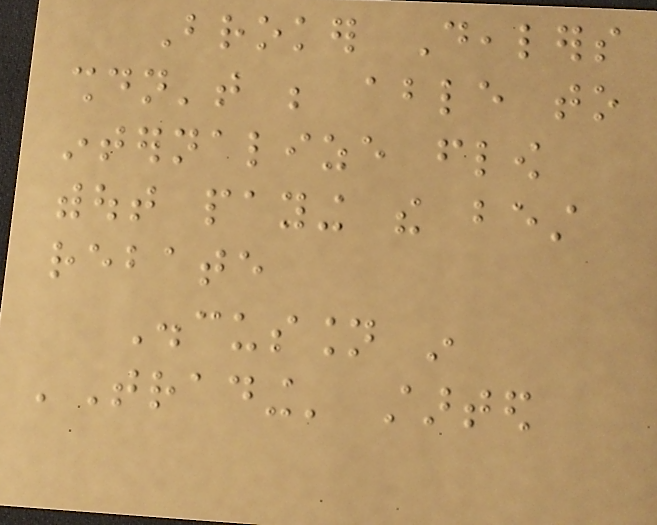Broker Dealers
shouldn't be able to
internalize flow
without paying the best
rebate
Discussion in
'Trading' started
